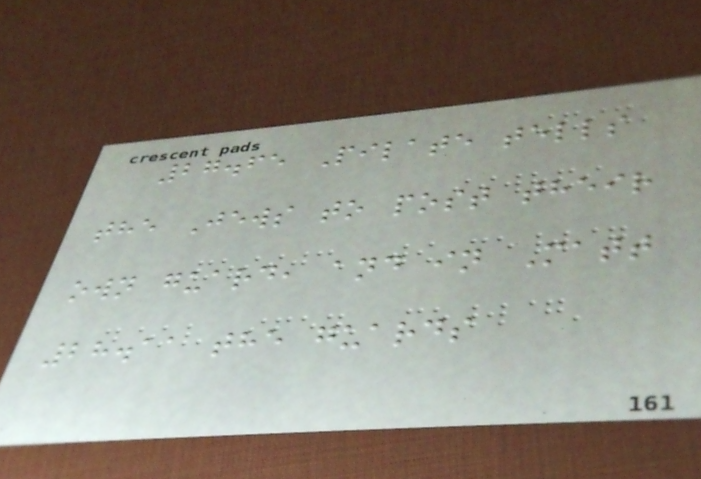27.65 Pilate tells
the Jews to post their
own guard, and in Matt
28.11 the guards
